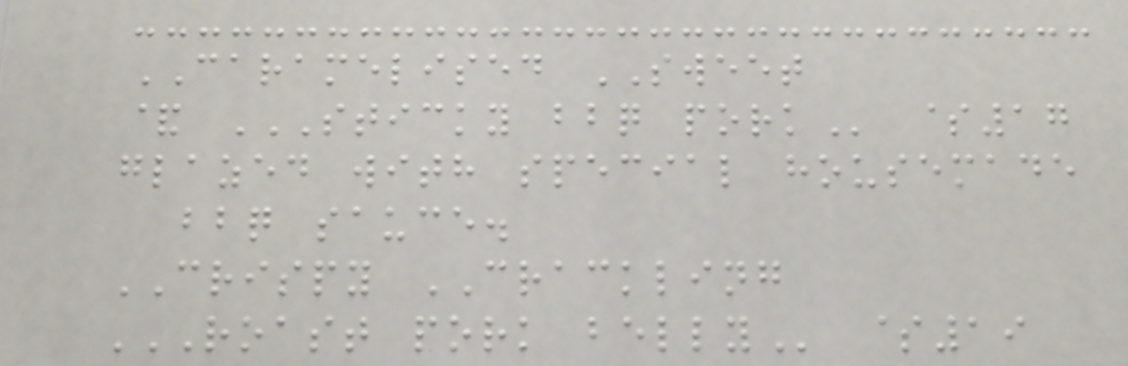CARAMELISED SWEET
& STICKY BBQ PORK $17
glazed with special housemade
bbq sauce.
CRISPY CRACKLING
ROAST PORK BELLY $19
